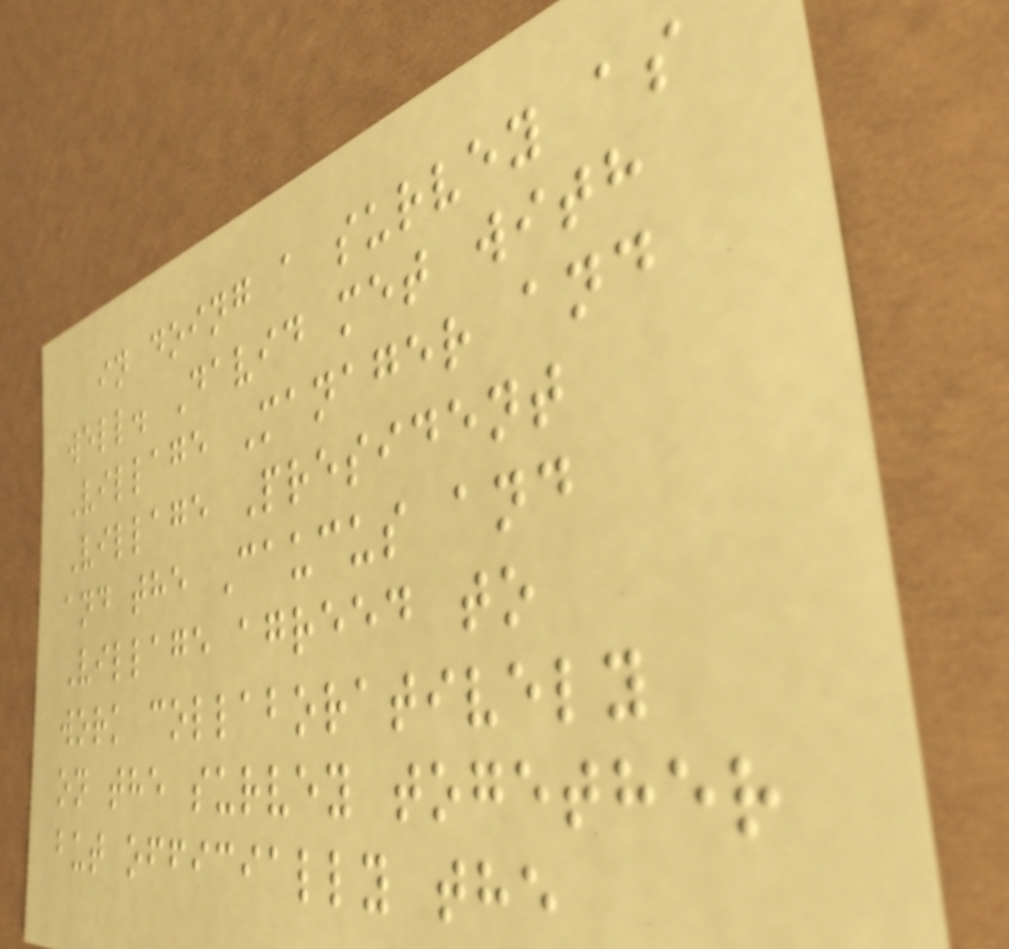in doing a survey as
well. David met with
Village Manager and
Village President
and the Caucus and
Village agreed to
work collaboratively
on the survey together
but officially the
